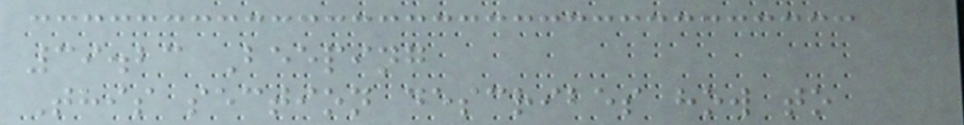39.23 Beeping
This section describes how to
